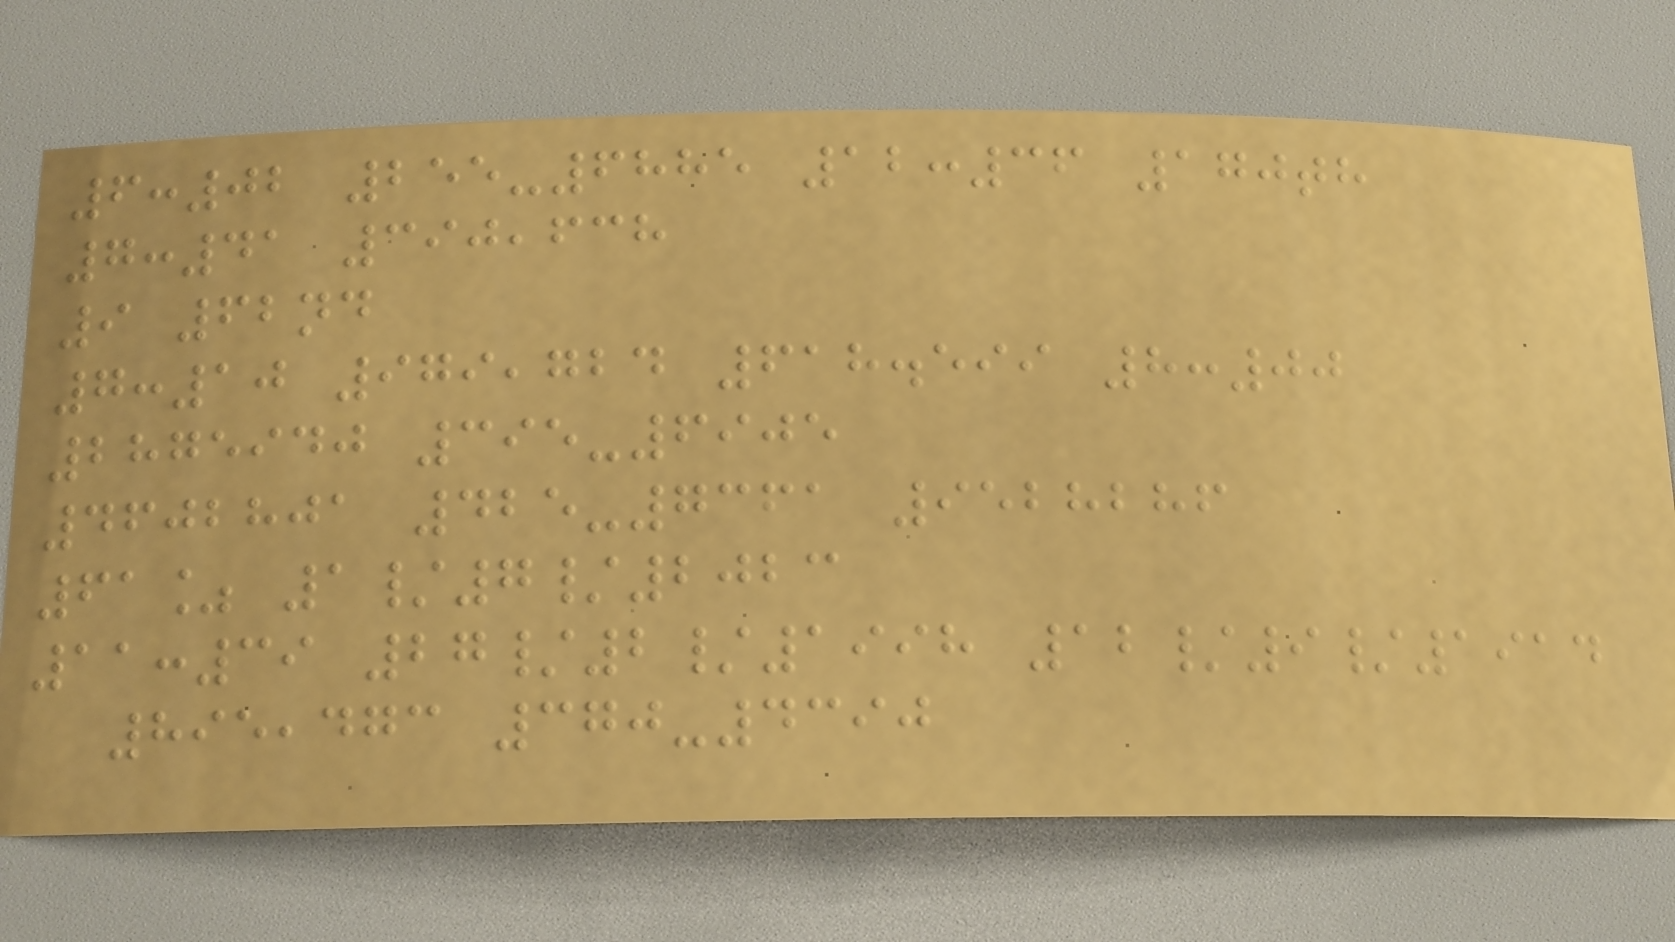6:02 255-6885 12:36 170th
7:41 390,638
9 62nd
7:10 979,724 618.599 8:00
2875940 395-6905
4602801 425-7361 9528286
61% 1/7/2023
11:39 27/2/1998 12/9/1914
895,473 370-4390
